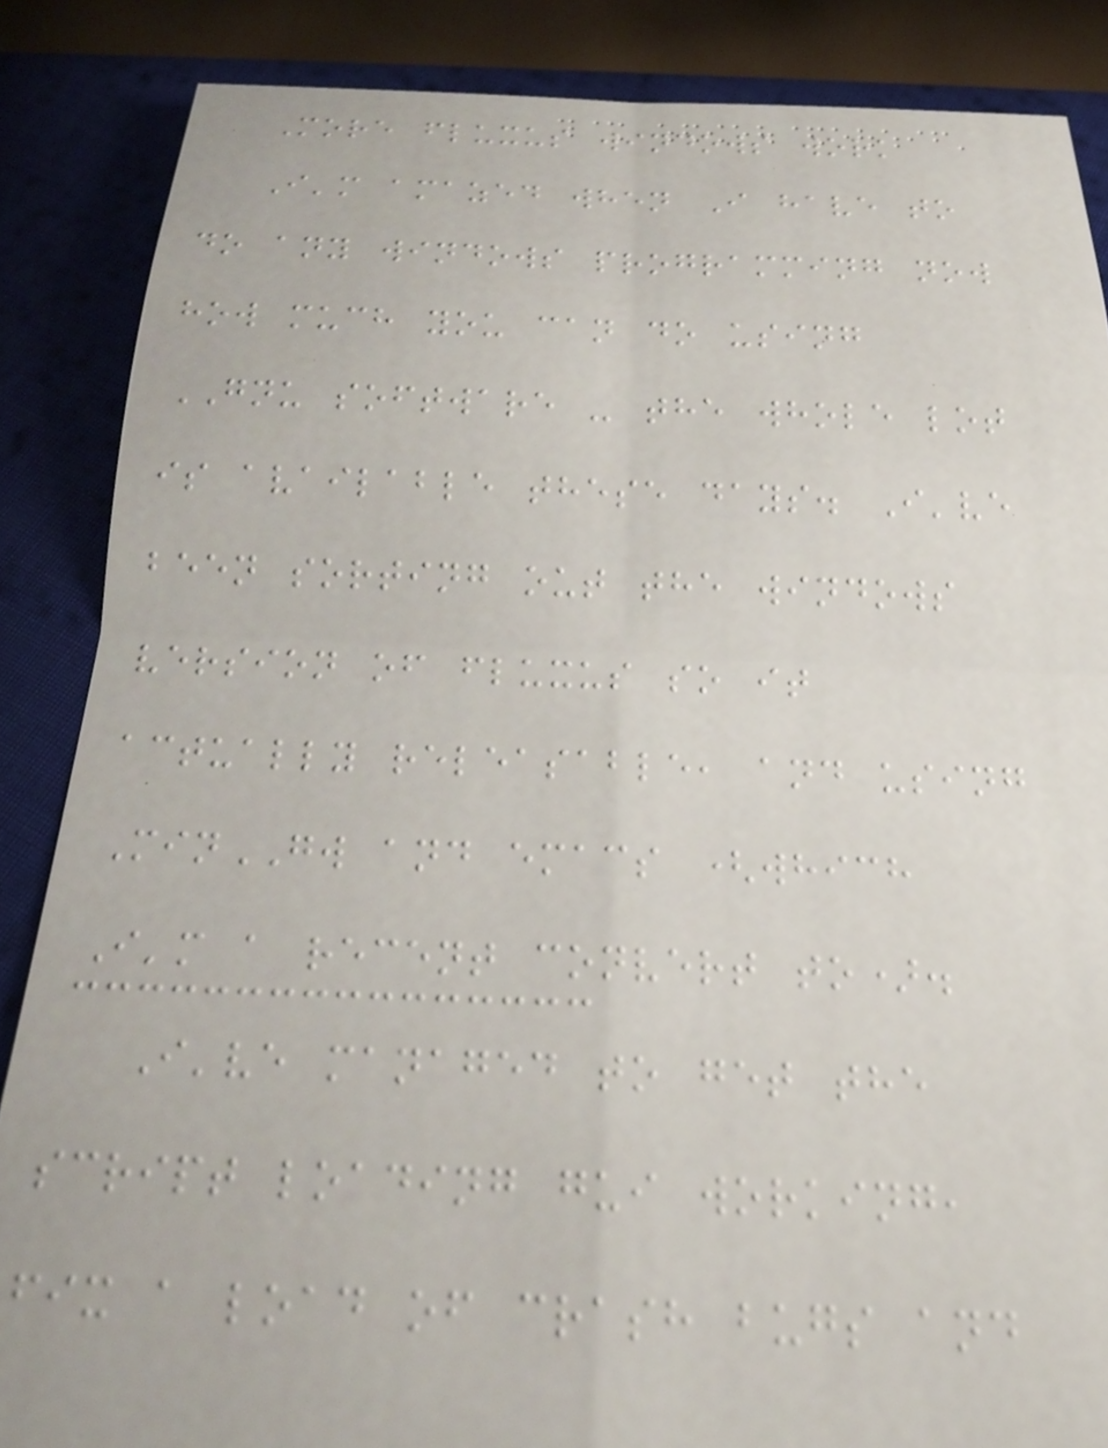More fluxus windows work
I'm amazed when I have to
do any windows programming now
how much you can do using
GNU software - the whole lot
is available these days. I've
been sorting out the windows
version of fluxus so it
actually releasable, and using
MinGW and emacs (which
I'm a recent convert to).
I've managed to get the
script loading gui working,
fix a load of crash bugs and
